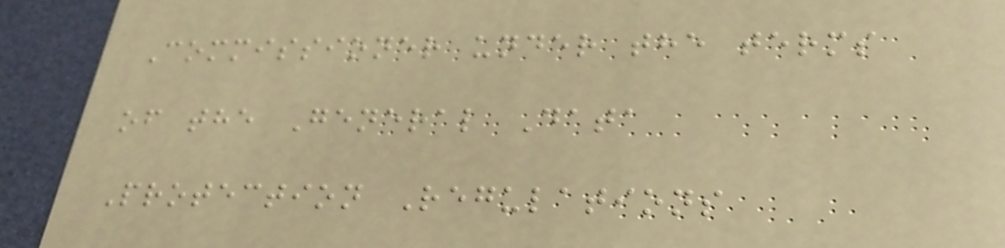Commissioner under the terms
of the General Data
Protection Regulations
